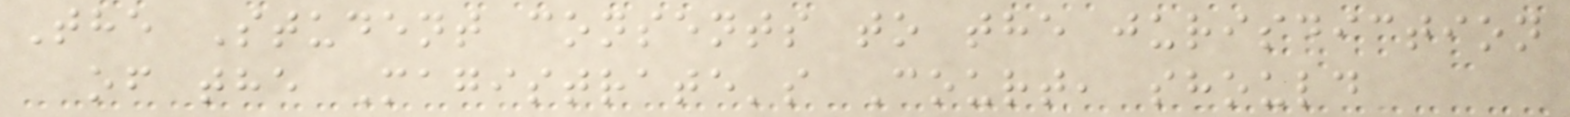The Student consents to the jurisdiction
of the Magistrate's Court, should
